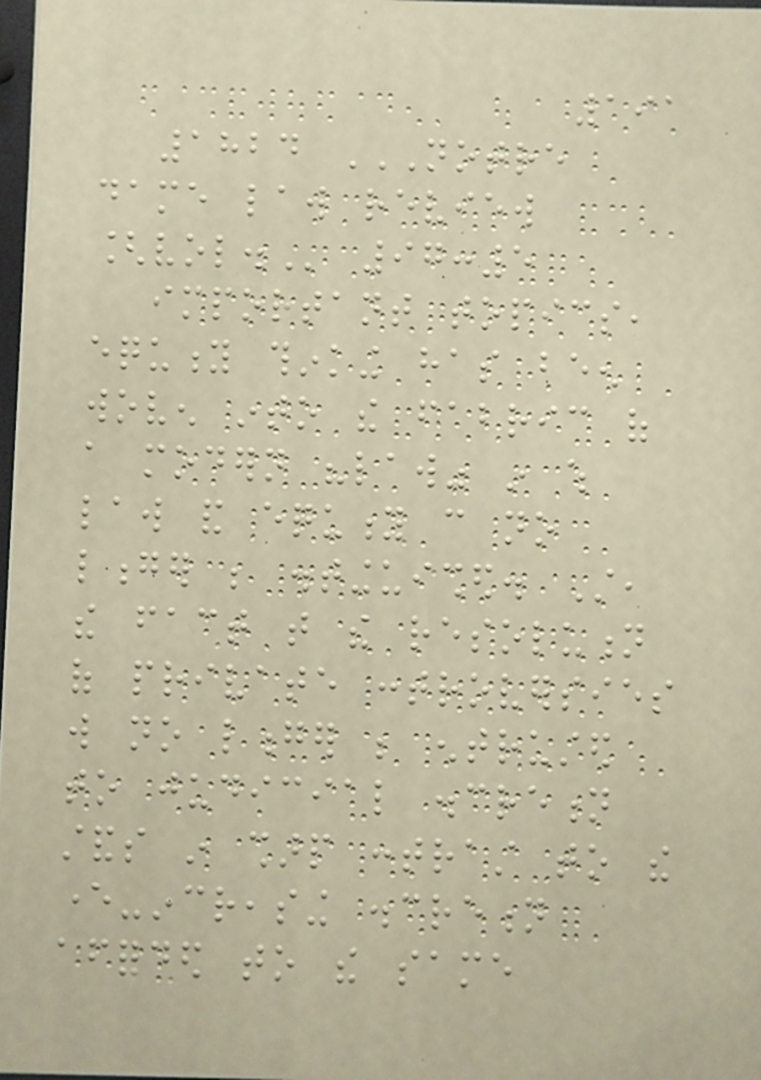191
1824 NOTRE
DAME LAW REVIEW
[VOL. 97:5
important topics,
equity thinking has been
woven into the fabric of
a modern "law" in which
law and equity can no
longer be distinguished. Still,
the fact that the resolution
of private controversies
will no longer be entrusted
to judicial discretion
stands in sharp contrast to the
ever-increasing discretion
afforded to the same
